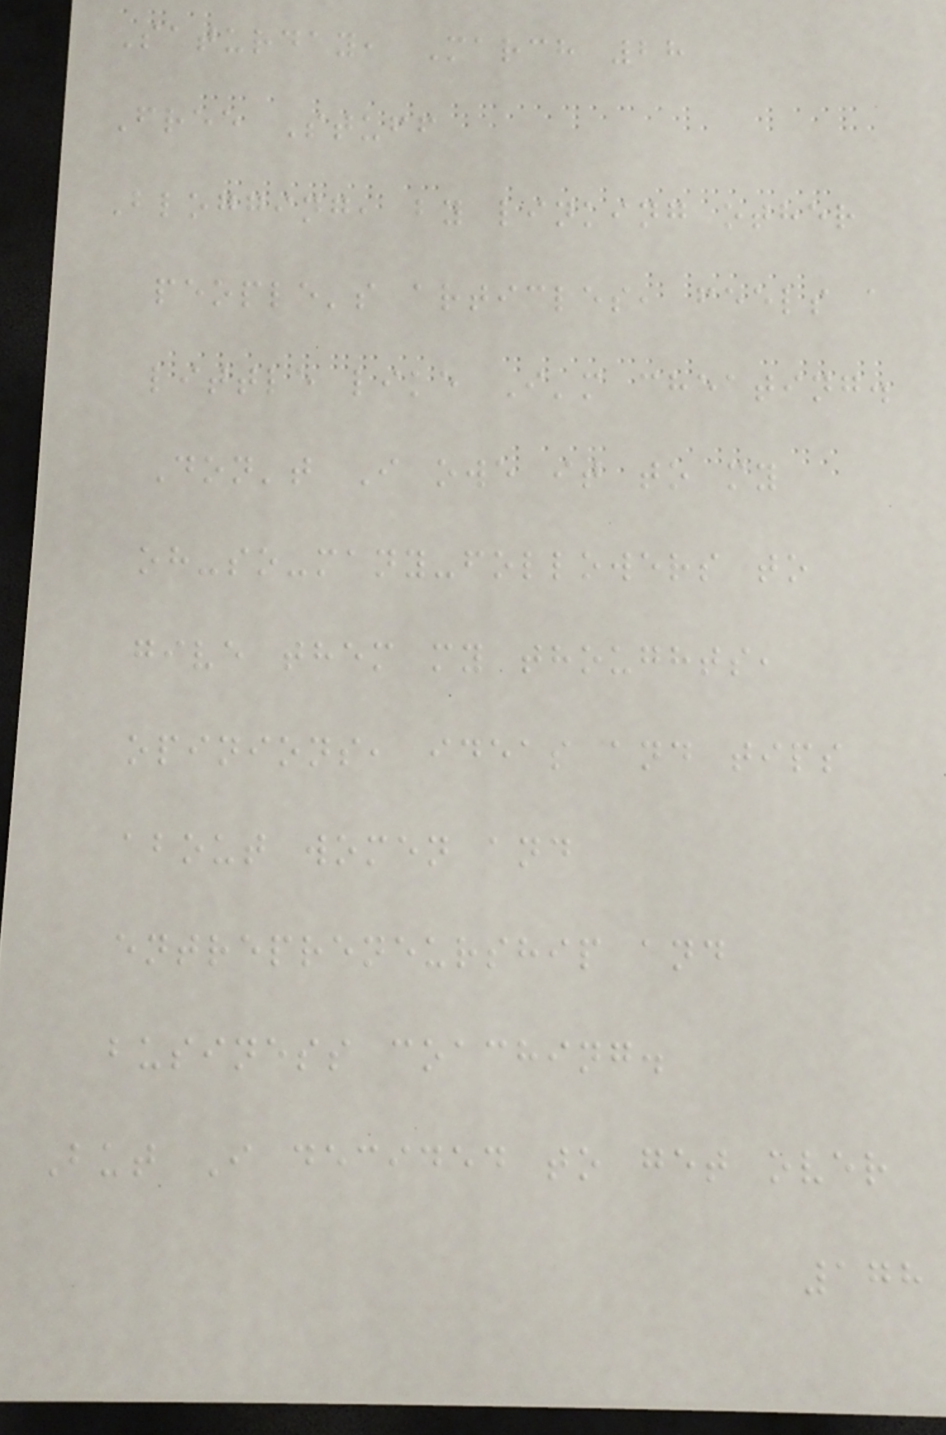Saturday, March 28
Free Stuff
Blogging, by linking other
people's articles, feels a
little like I'm cheating.
Don't I owe it to my
oh-so-many-followers to
give them my thoughts,
opinions, ideas and tips
about women and
entrepreneurship and
business coaching.
But I decided to get over
178
